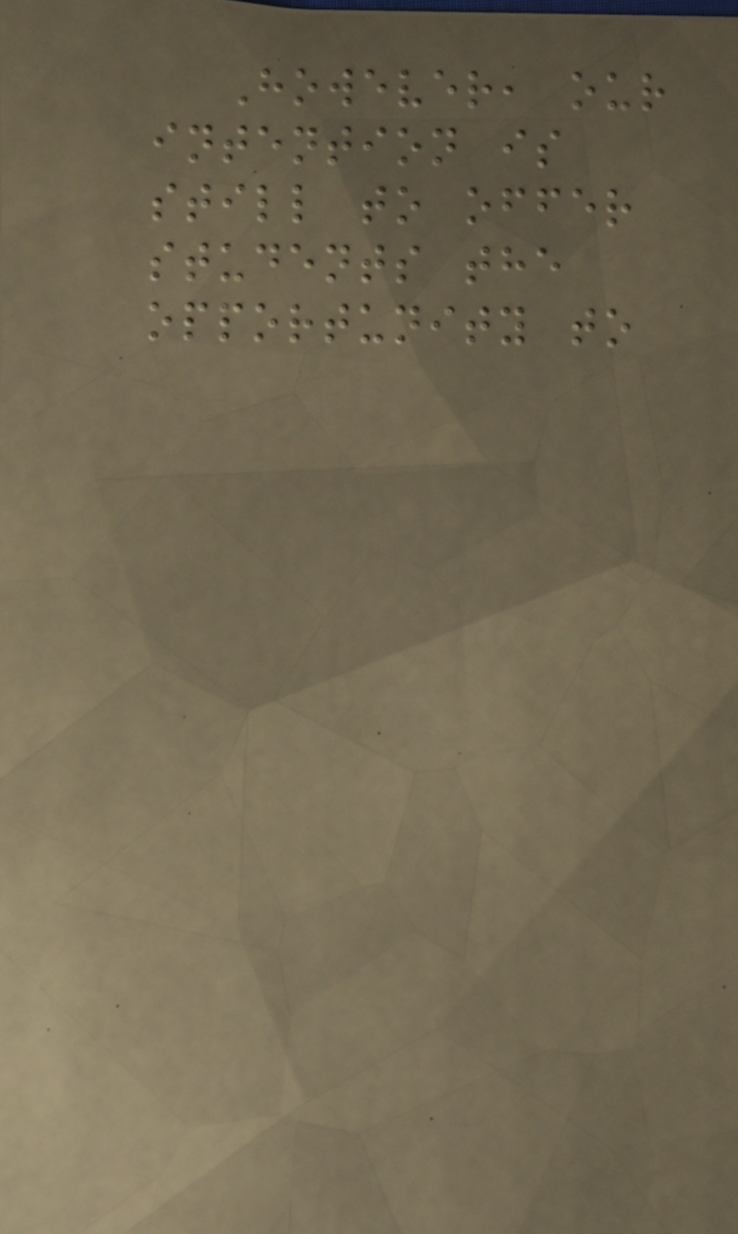However, our
intention is
still to offer
students the
opportunity to
